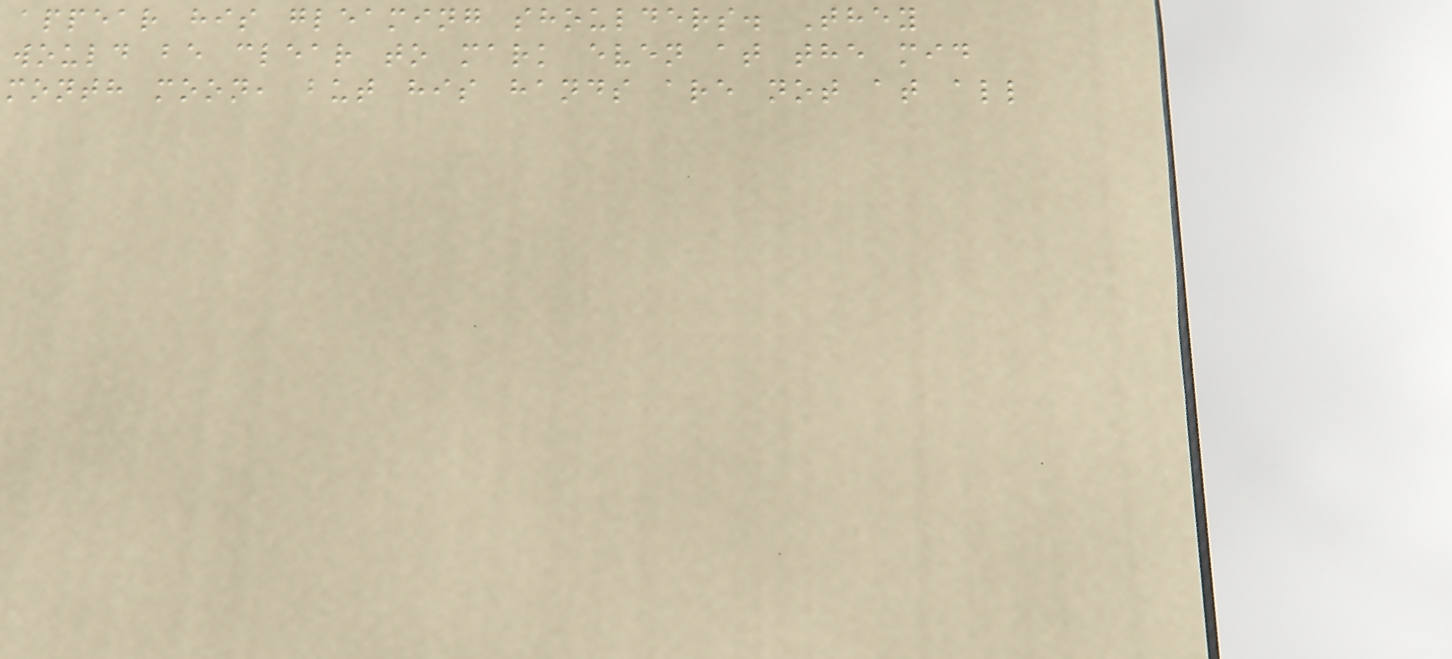appear his gleaming shoulders. They
would be clear to mark even at the mid
month moon, but his hands are not at all
